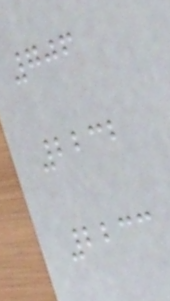706
2232
2233
